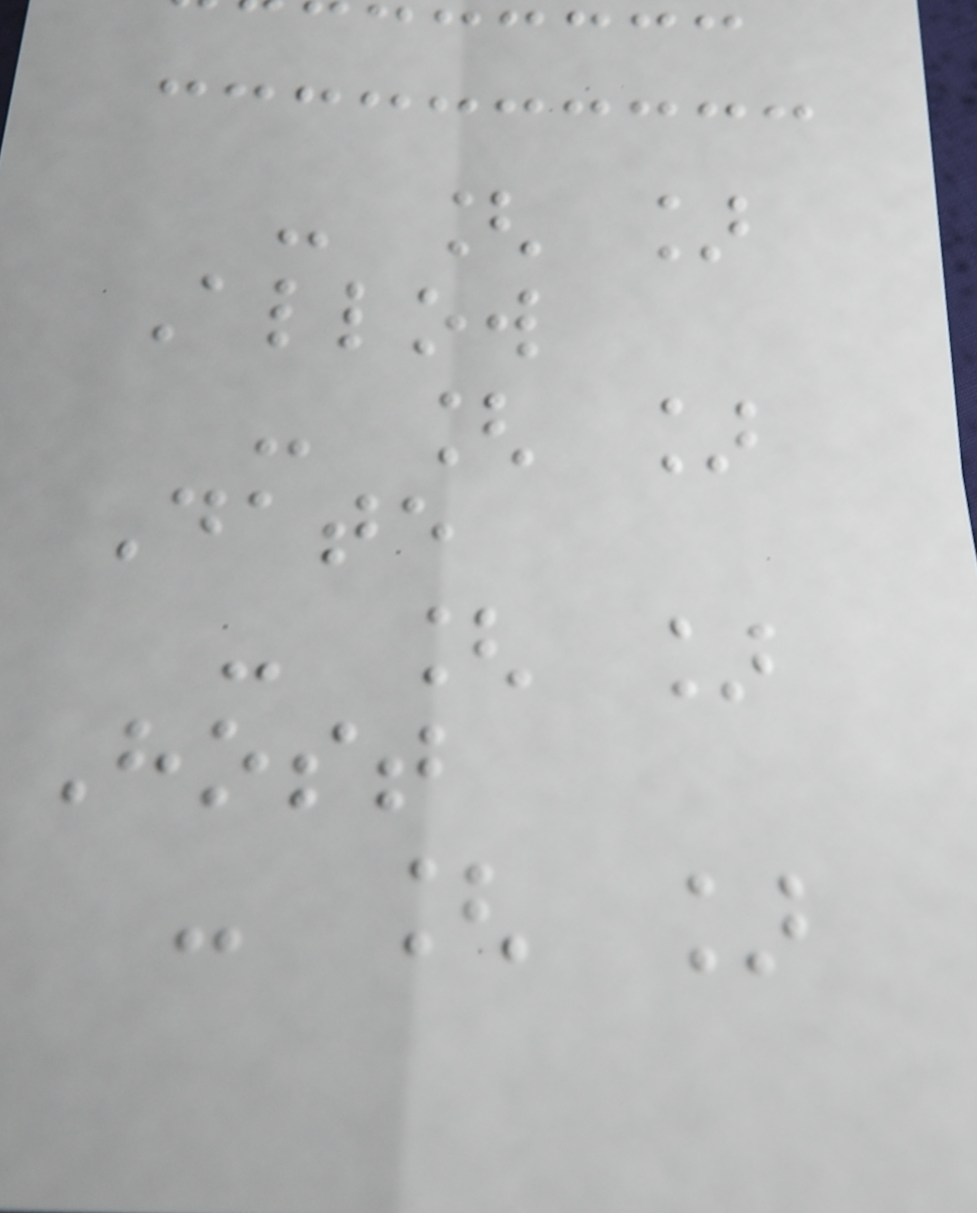- [ ]
Allow
- [ ]
Date
- [ ]
Host
- [ ]
